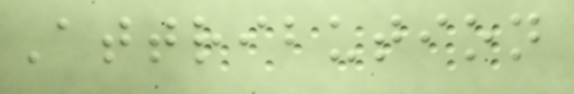Attribution
